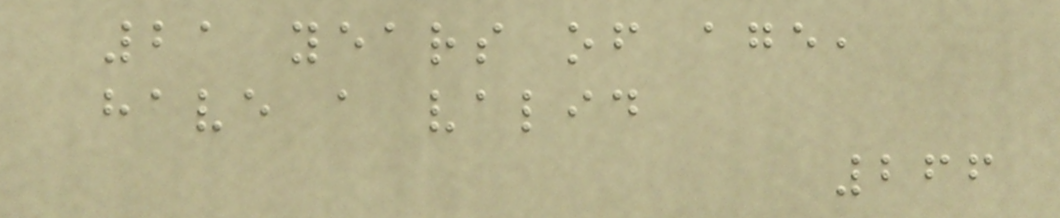21 years of age,
have a valid
266
